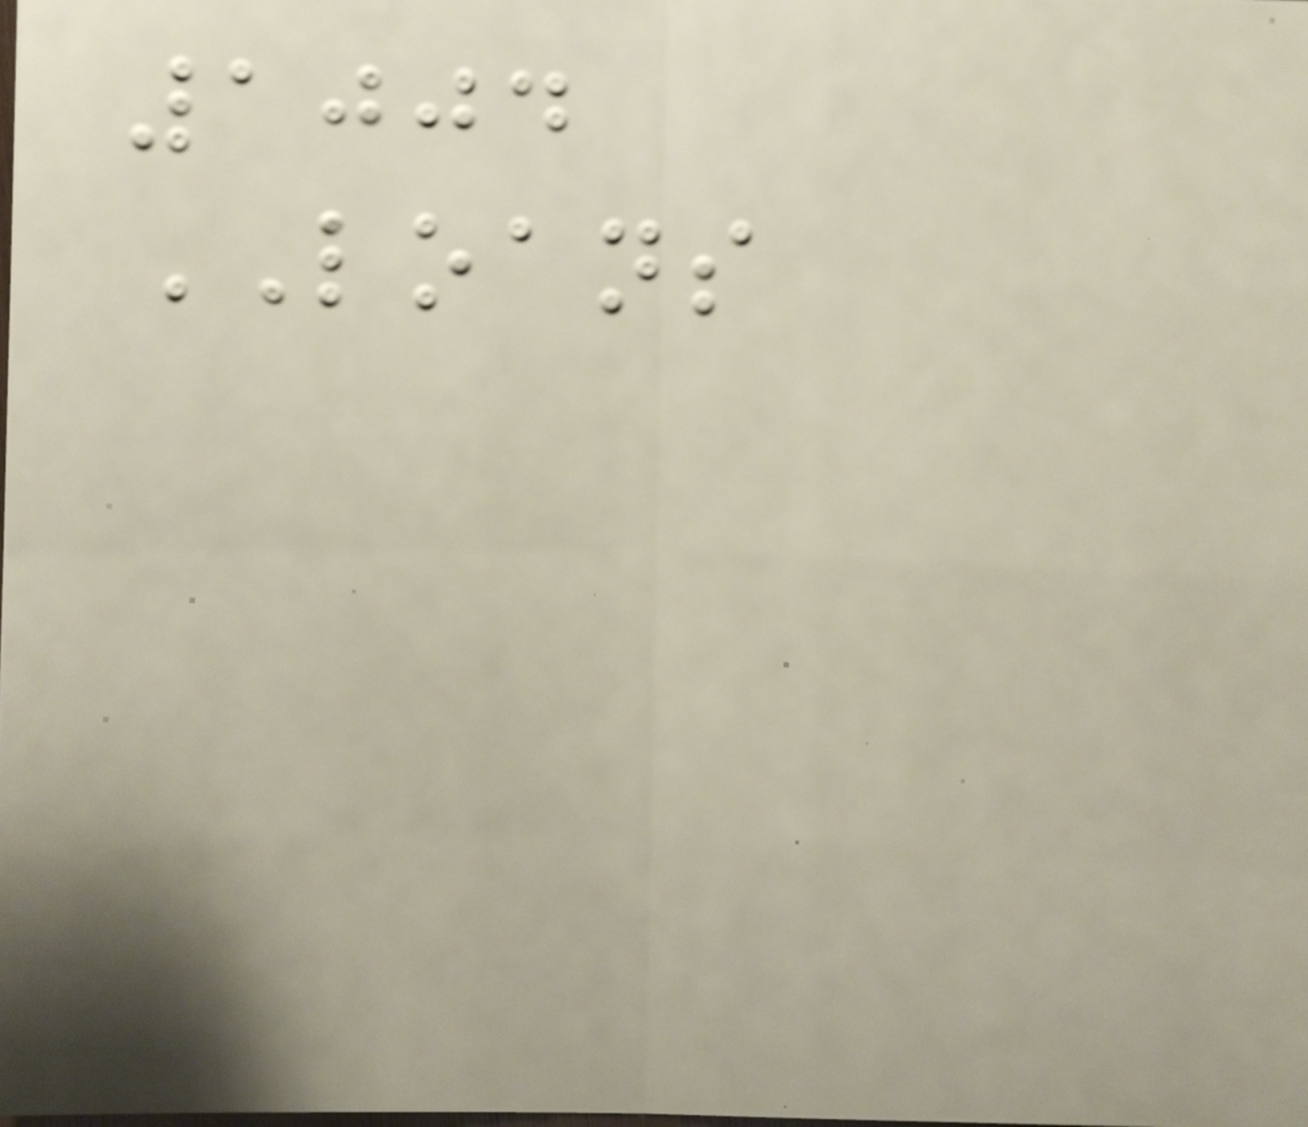1004
LOANS
